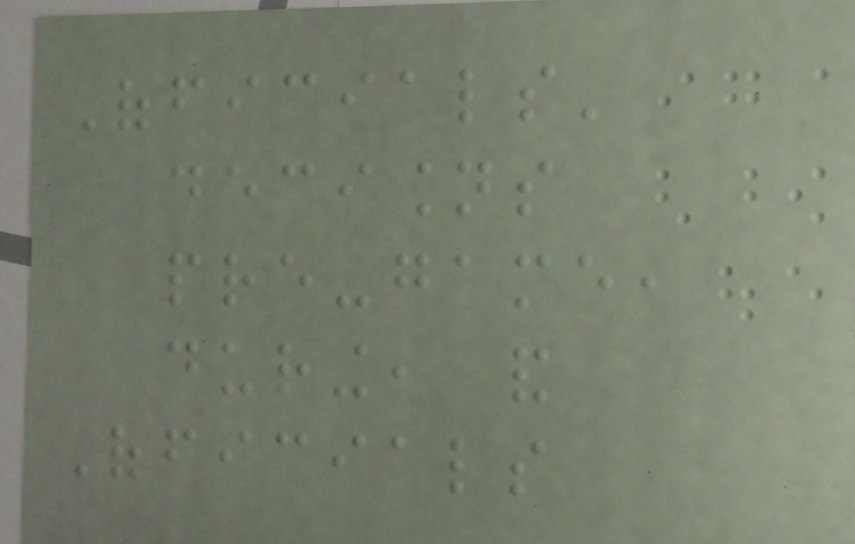Officials'
decisions
pre-game,
during, and
Officials
